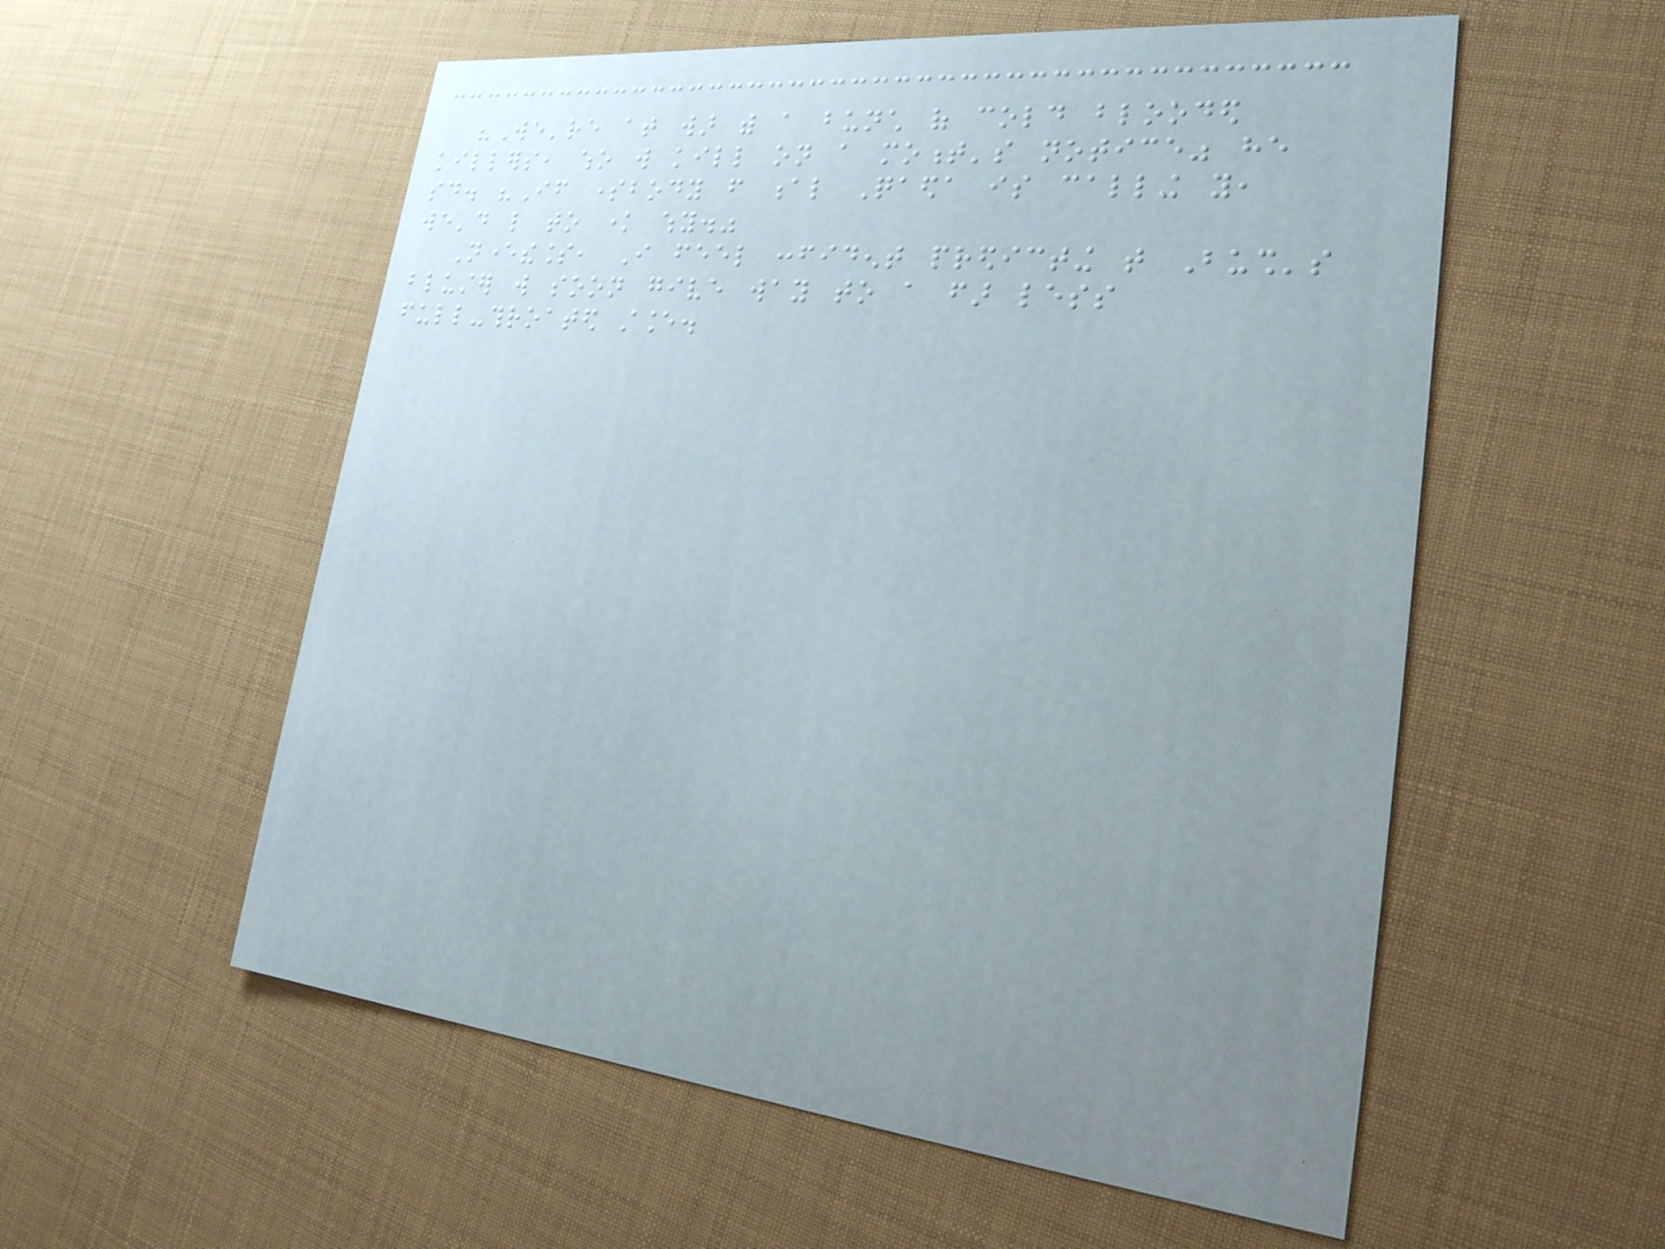"We're at war with a bunch of cold blooded
killers, who will kill on a moment's notice" he
said. "If somebody from al Qaeda is calling you,
we'd like to know why."
Nevertheless, I feel confident predicting that Bush's
bluster will soon give way to a far less
full-throated stance.
